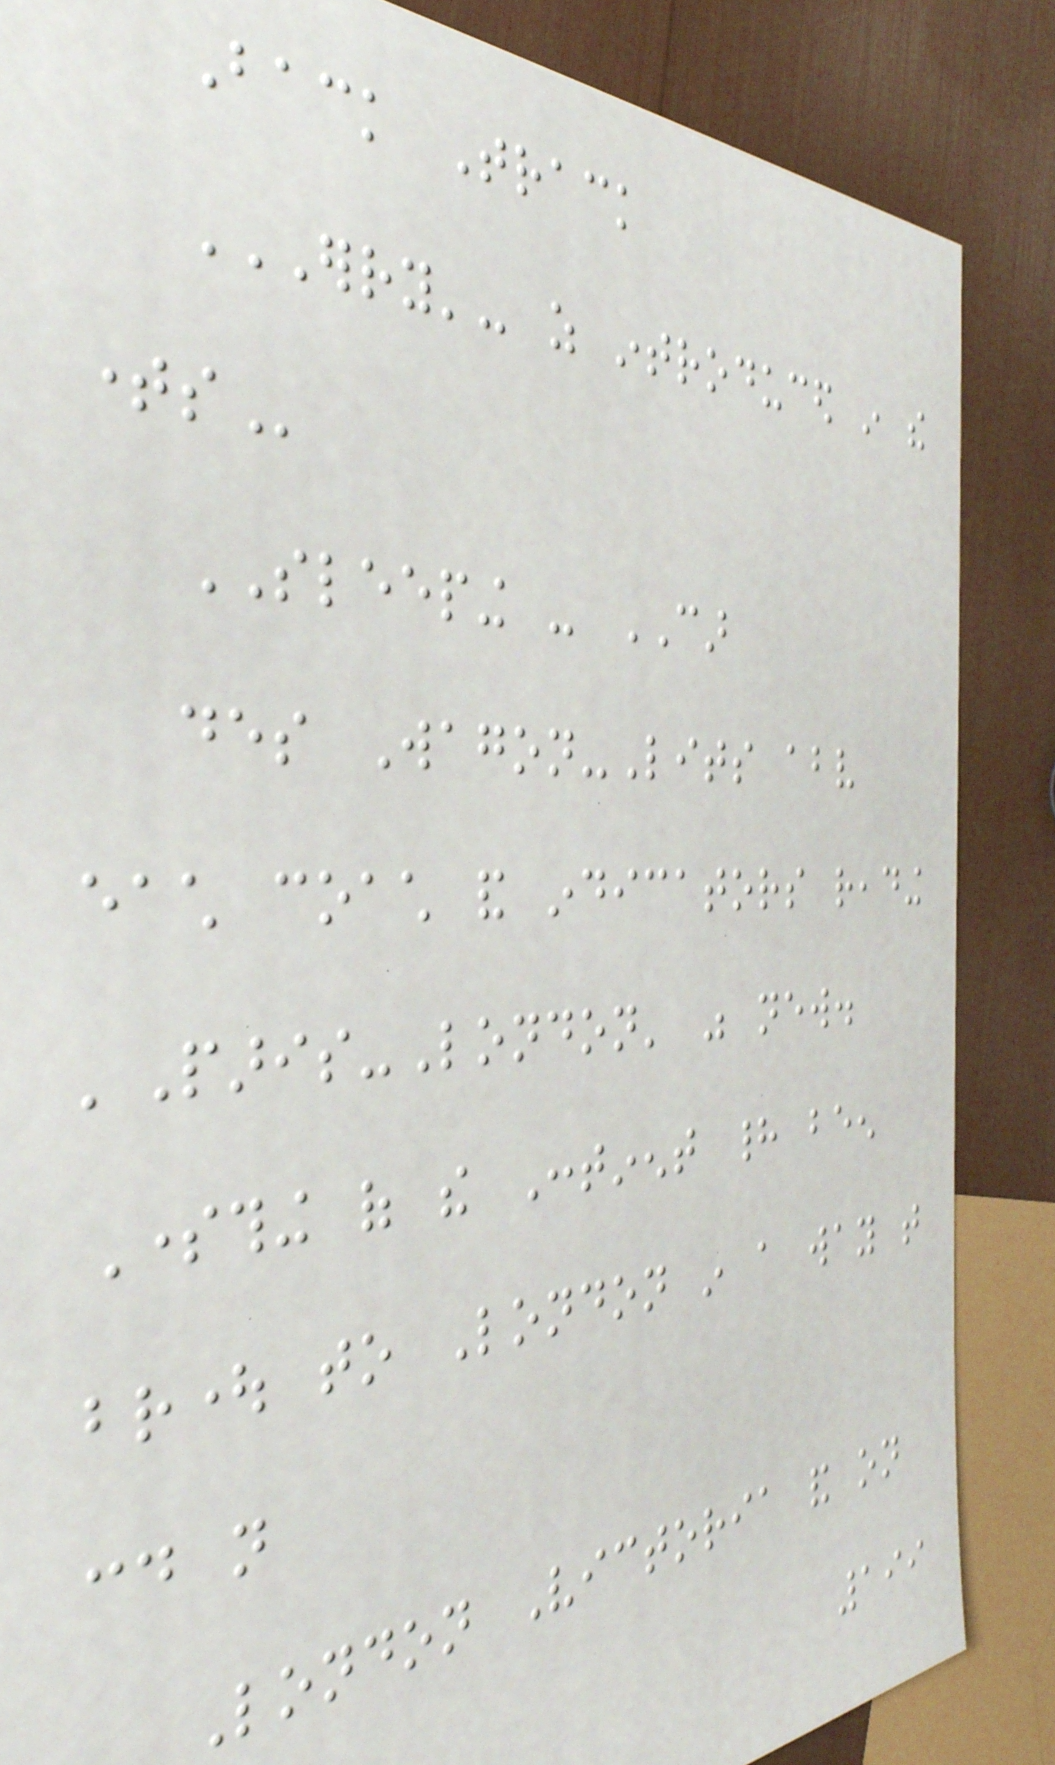Back Track
ERRY'- AS INTRODUCED IN THE
TIMES
SLEEPING - CAR
des Wagon-Lits above
each coach and indicators reading
'Paris-London' was new.
Something of the Continent had been
brought to London in a way that
could not
London Victoria and on
199
